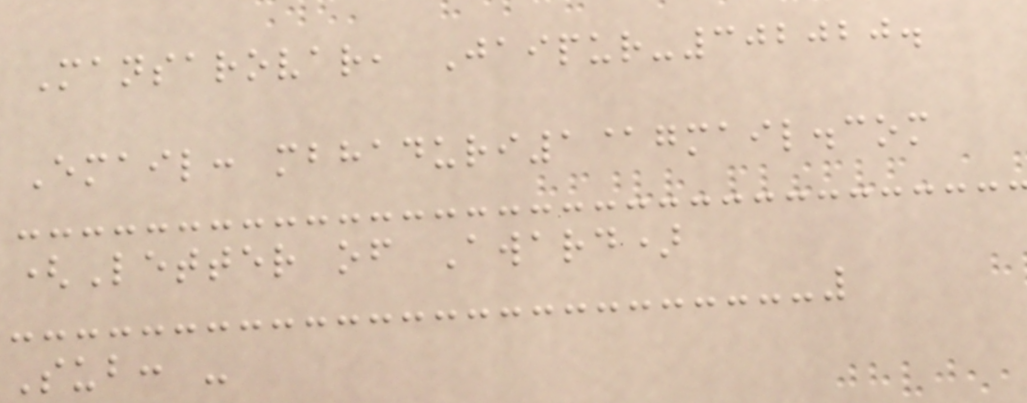Mansarovar, Jaipur-302020.
Email: mbhaduri1@gmail.com
(Letter of Award)
Sub: -
